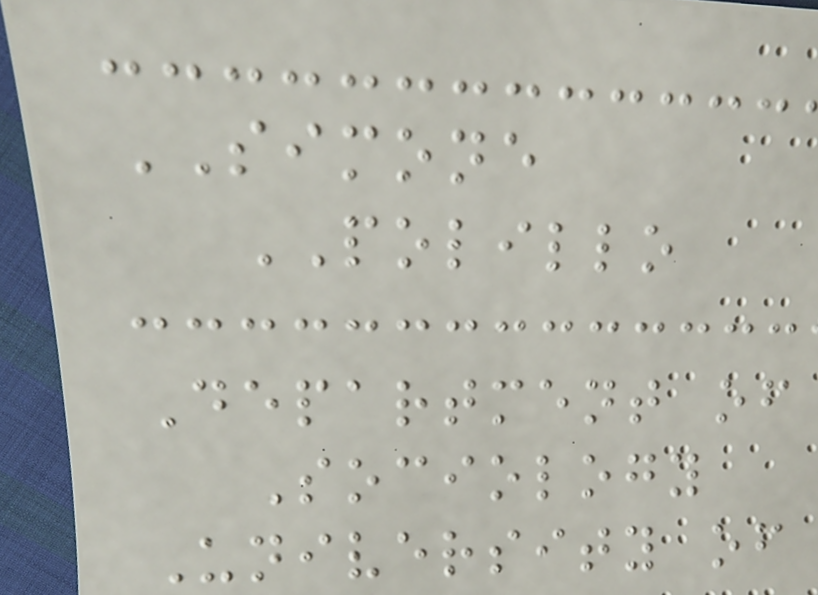SIMONE
POLILLO
Department of
Sociology
University of
